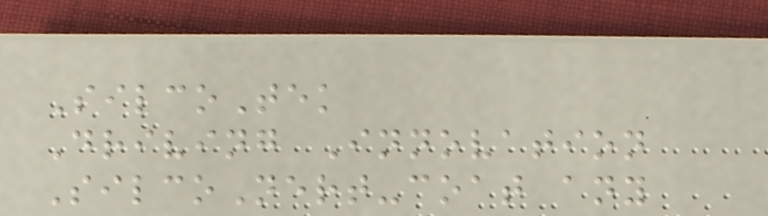SilcoTek
Driving Innovation
SilcoNert-coat any
